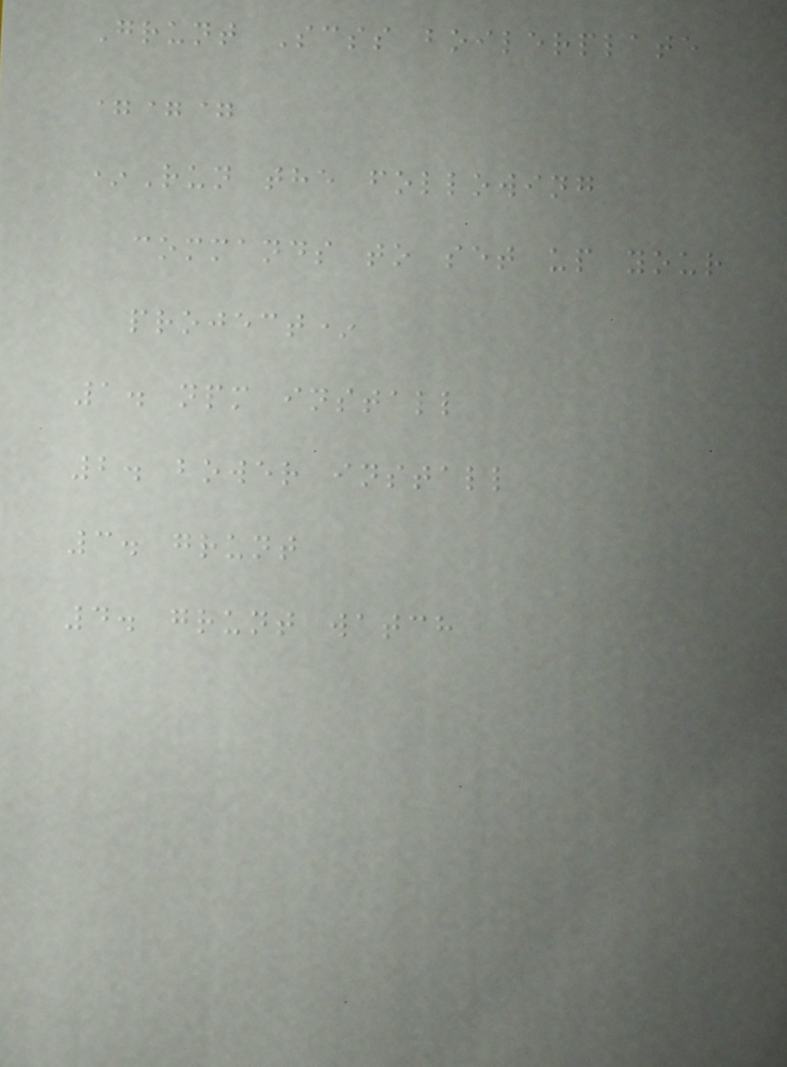Grunt Scss boilerplate
===
*Run the following
commands to set up your
project*
1. npm install
2. bower install
3. grunt
4. grunt watch
